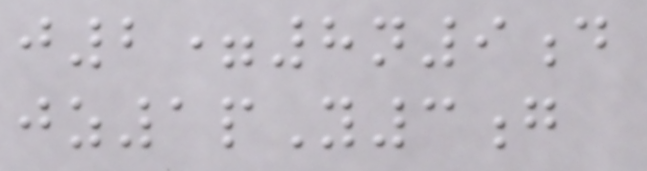j2=8n9d
jz1pY3g
